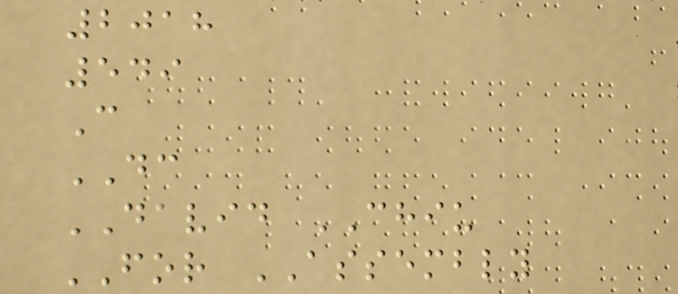2018
549
C
DC
DAVID CHIU
FOR ASSEMBLY
